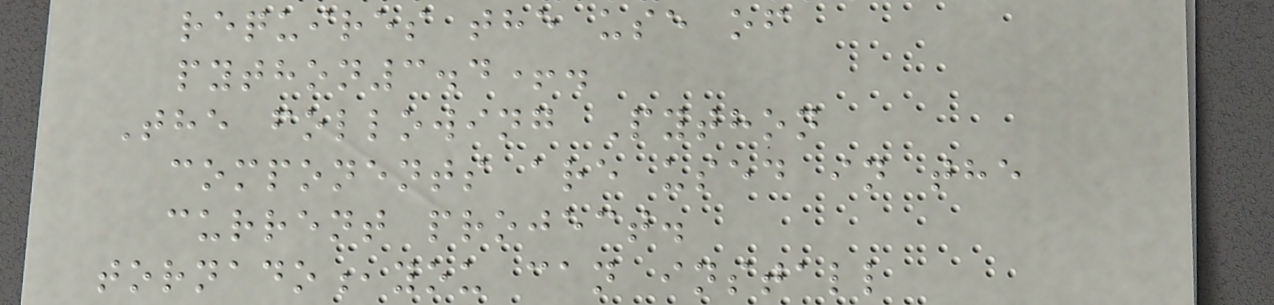requires the use of
python3.4+.
The following Python
components are used in the
current project.
tornado,you can install
